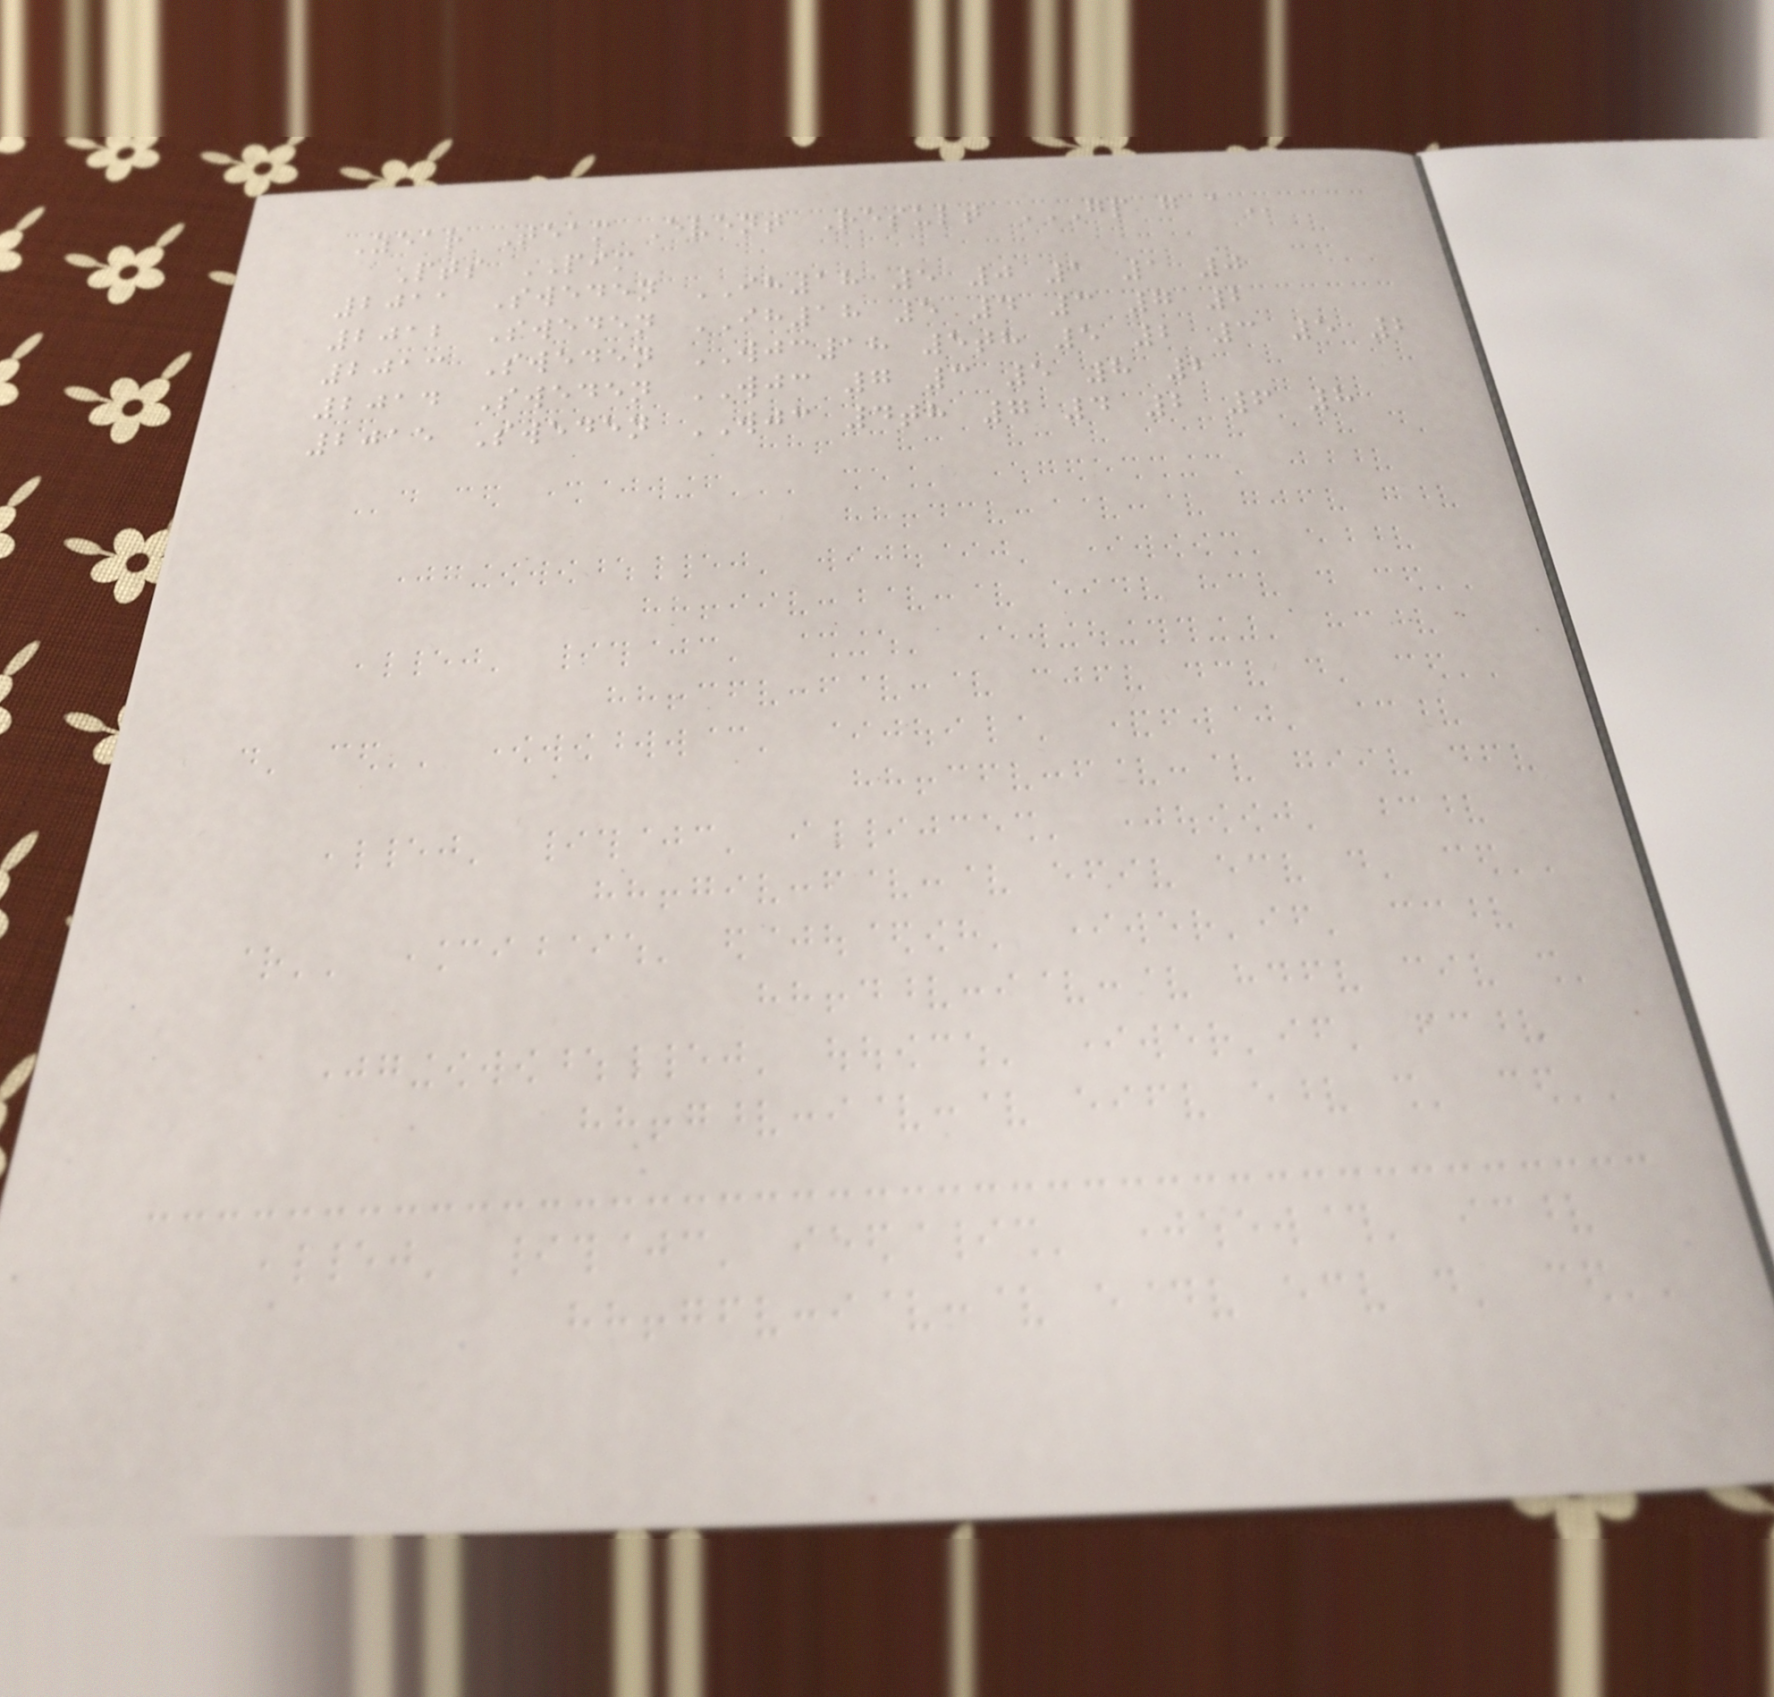Year Team Event Result GP G A
Pts PIM
2011 Sweden IH18 5 0 1 1 0
2012 Sweden IH18 5 4 3 7 2
2013 Sweden WJC18 5th 5 2 3 5 2
2014 Sweden WJC 7 3 5 8 2
2015 Sweden WJC 4th 7 4 2 6 8
